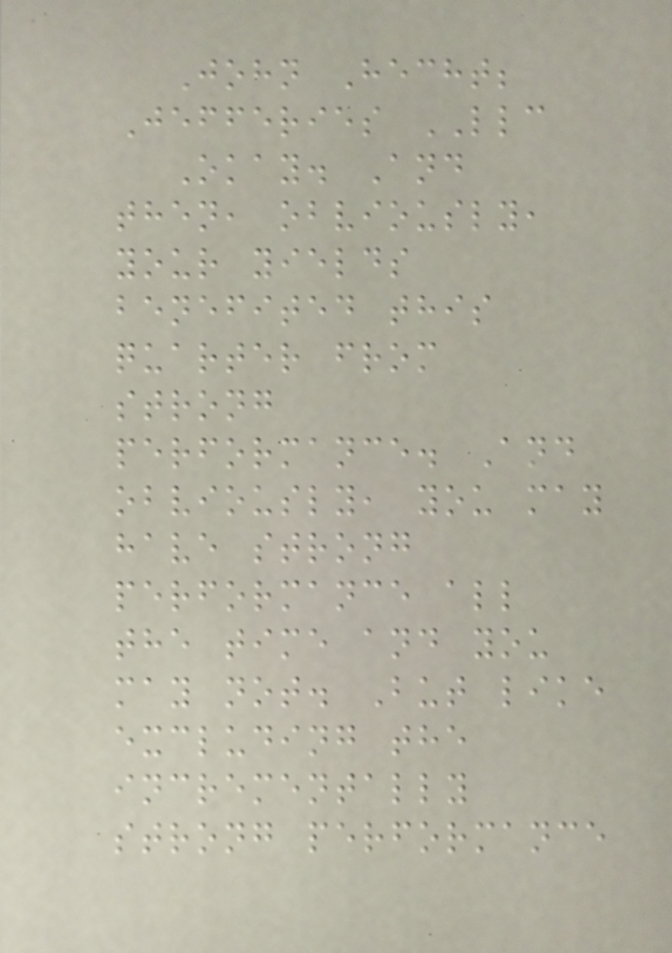John Hecht;
Jefferies LLC
Okay. And
then, obviously,
your yields
benefited this
quarter from
strong
performance. And
obviously, you may
have strong
performance all
the time and you
may not. But like
excluding the
incrementally
strong performance
